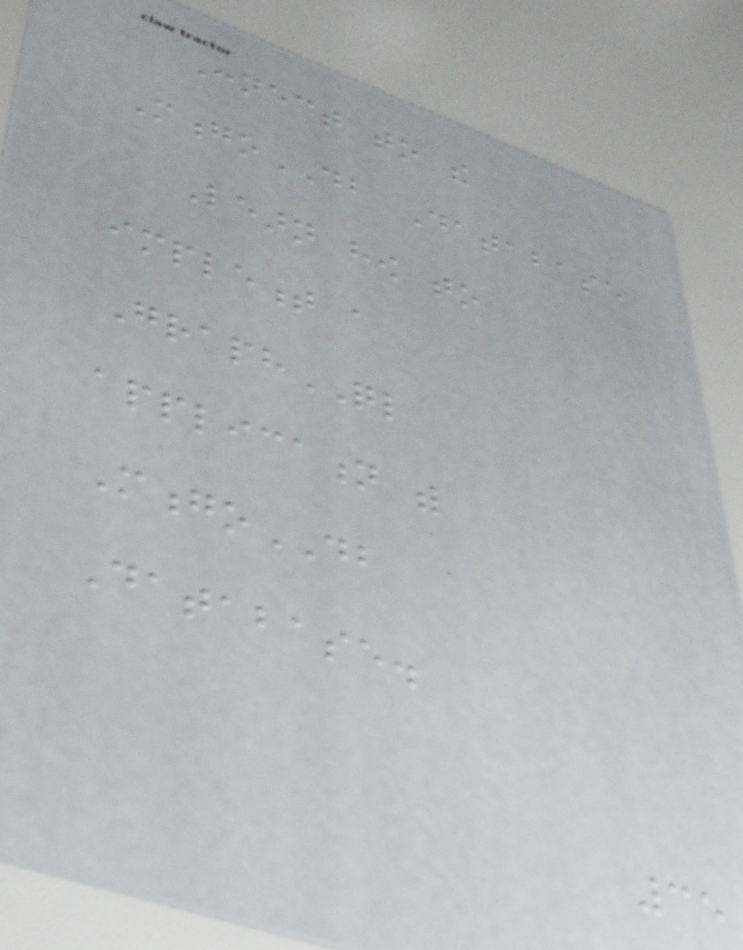Connect to the
MongoDB Database
Learn how to
implement a
GraphQL
application with
MongoDB
Database.
35
